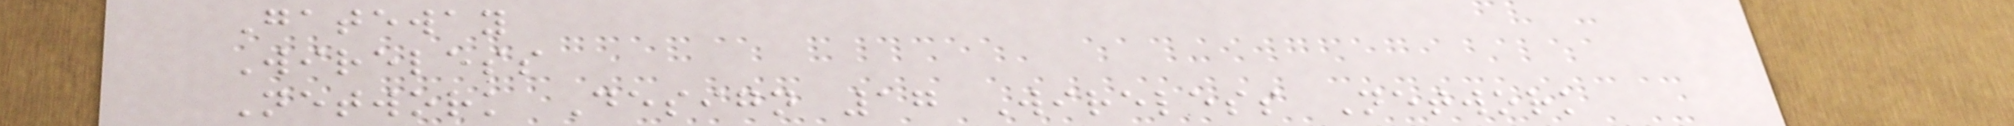Gateway
Wireless
Network Design 17 Wireless Network
